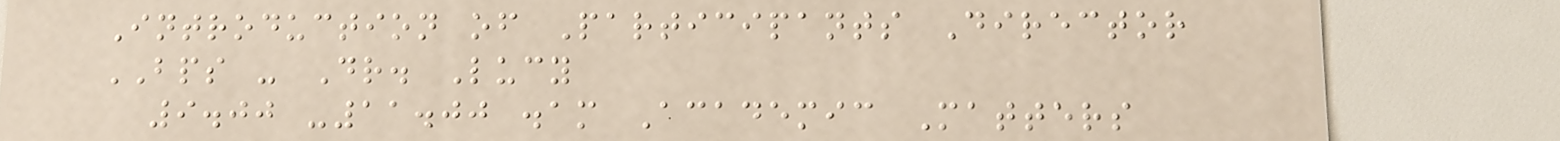Introduction of Participants Director
BPS - Dr. Lucy
9.00 -11.00 .am Academic Matters
